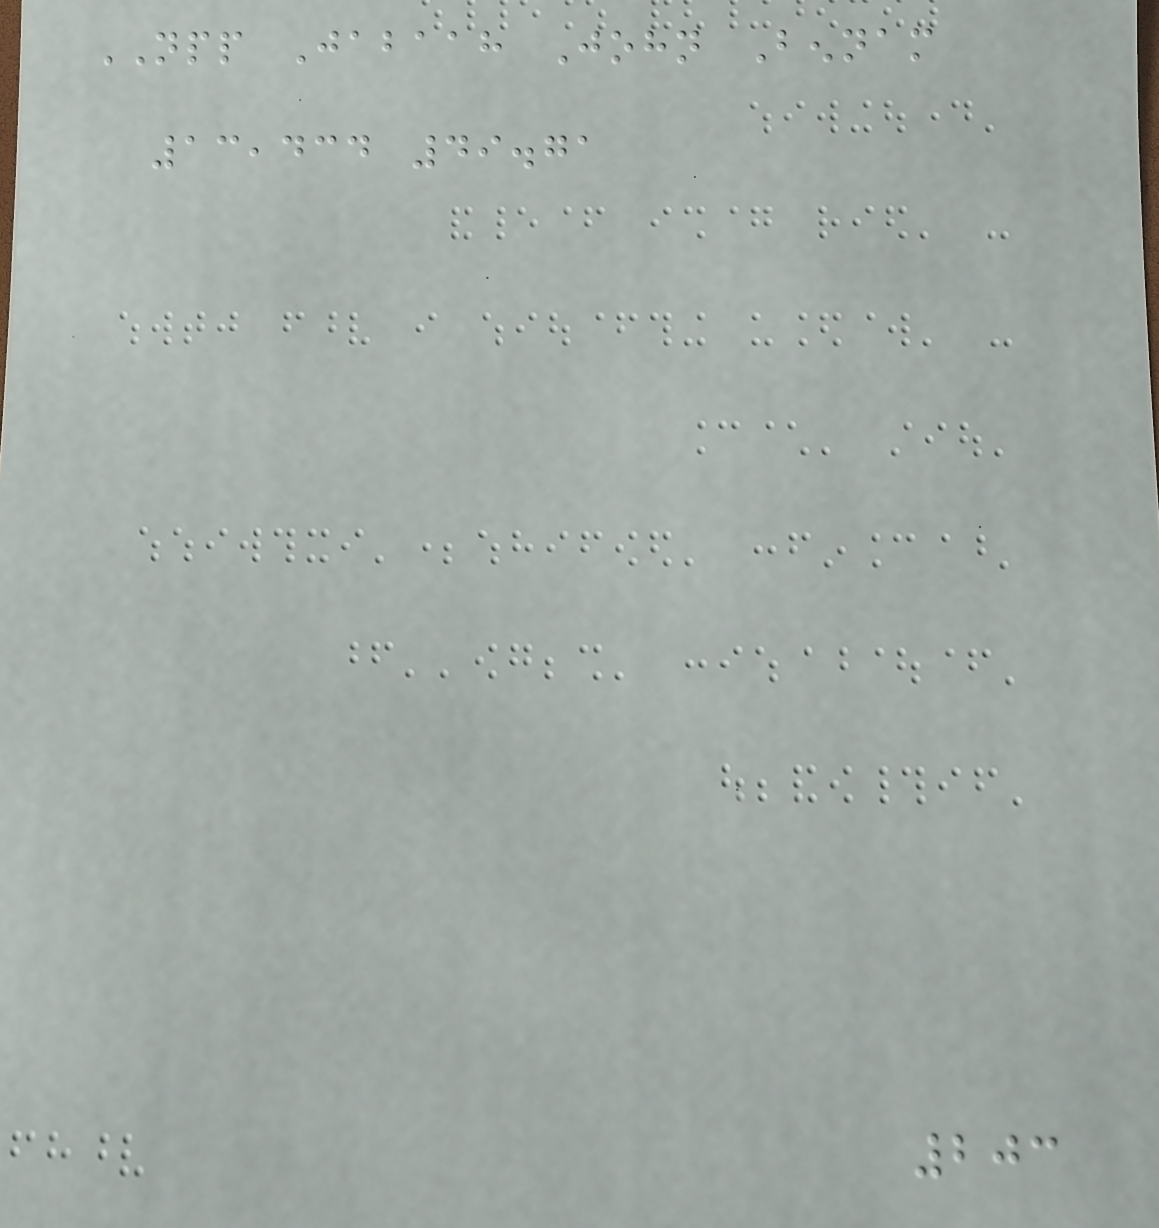NPP Jabaah John Bennam
13,434 49.71
203
